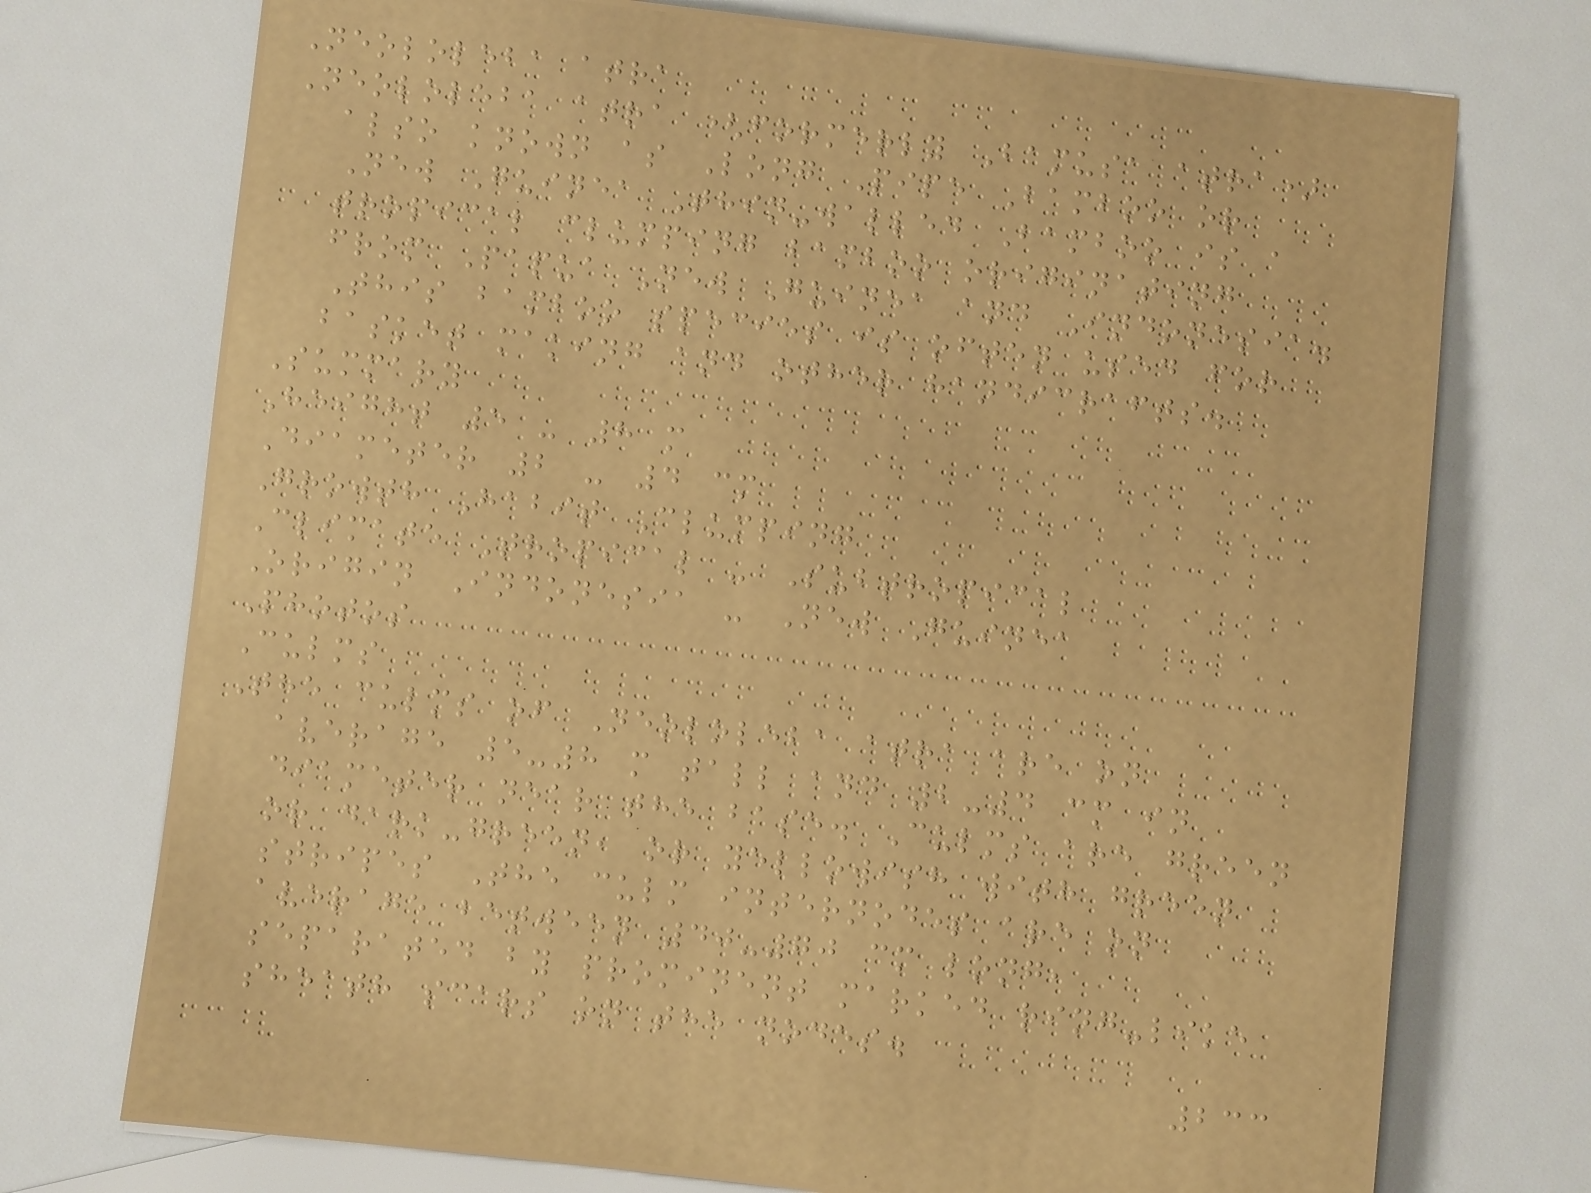Neololeba atra
Neololeba atra (formerly Bamusa atra)
also known as Long Pipe Bamboo or
New Guinea Thin-walled Bamboo is a
tropical clumping bamboo originating
from Papua New Guinea and Indonesia.
This bamboo species is often used for
basket making and other handicrafts.
Summary
Height 5 - 8 m
Diameter 2 - 4 cm
Growth Habit Clumping
Climate Tropical - Subtropical
Origin Indonesia - New Guinea
Photos
Culms
The culms of Neololeba atra are on
average 5-8 m tall and 2-4 cm in
diameter near the base. Culms are green
or dark-green, or yellowish with green
stripes The culm internodes are on
average between 40-70 cm long,
separated by prominent marked ring-like
sheath scars on the nodes.
233
